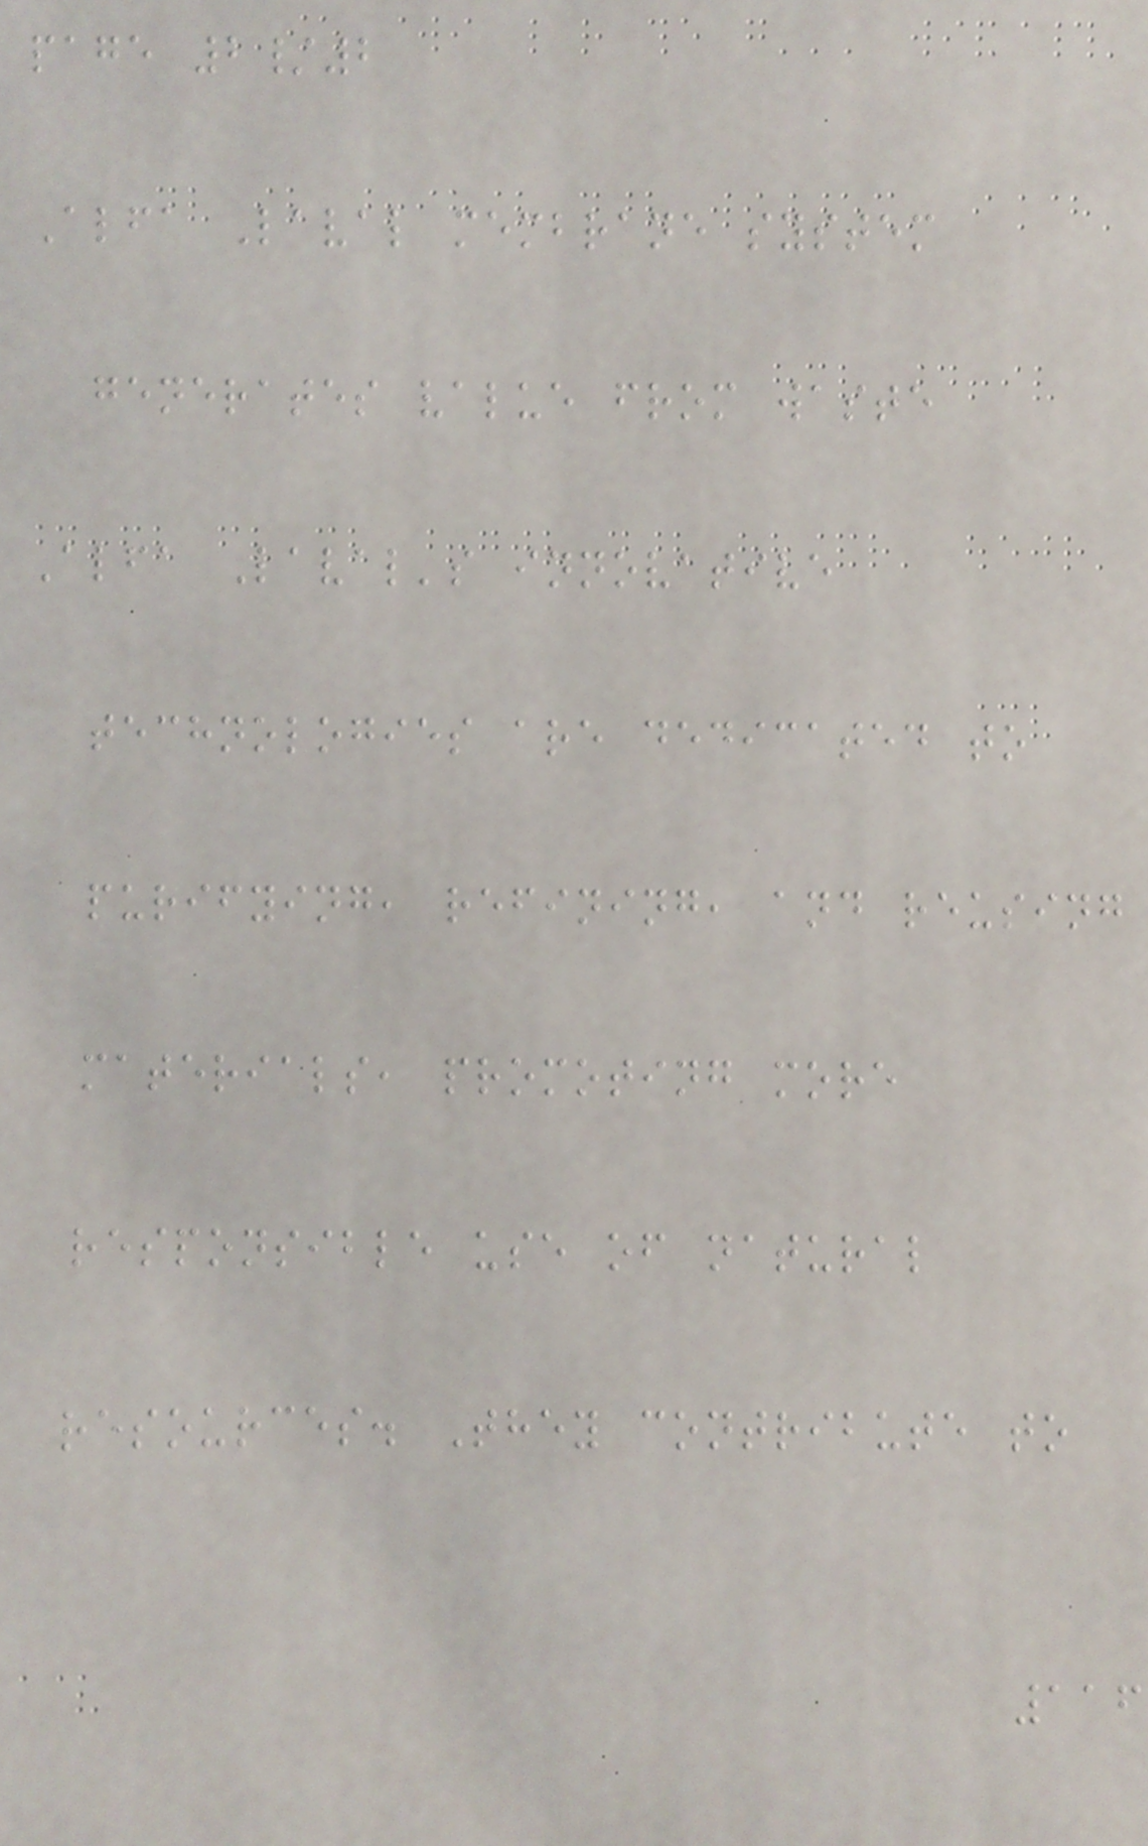page 2/2
Alfa Laval membrane system
generates value from waste
Alfa Laval's innovative
technologies are dedicated to
purifying, refining, and reusing
materials, promoting more
responsible use of natural
resources. They contribute to
116
